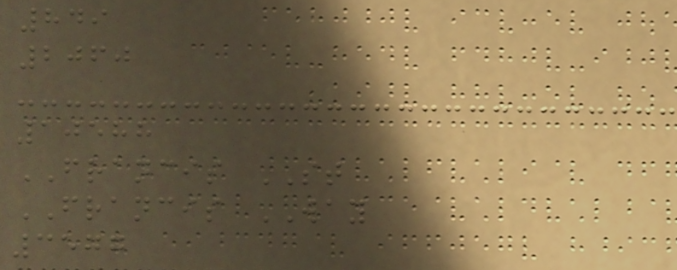849
2060
10588
FRANCIS ST
FRANCIS WAY
3577
